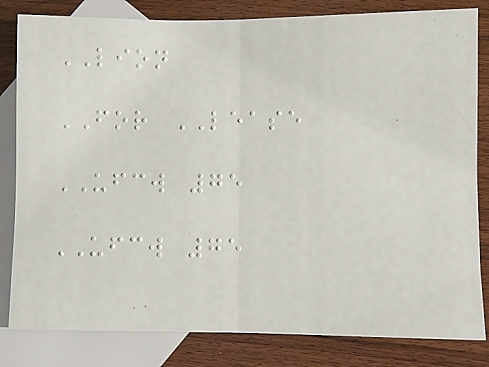LION
FOR LEASE
UFCW 75
UFCW 75
